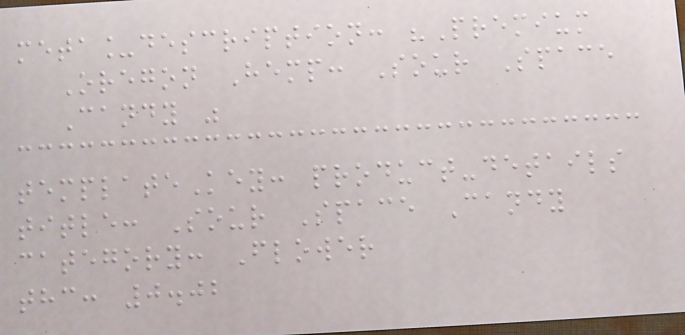meta_description: "Premium
Oregon Hemp: Sour Space
Candy "
templateKey: product-details
title: Sour Space Candy
category: Flower
thc: 0.02
